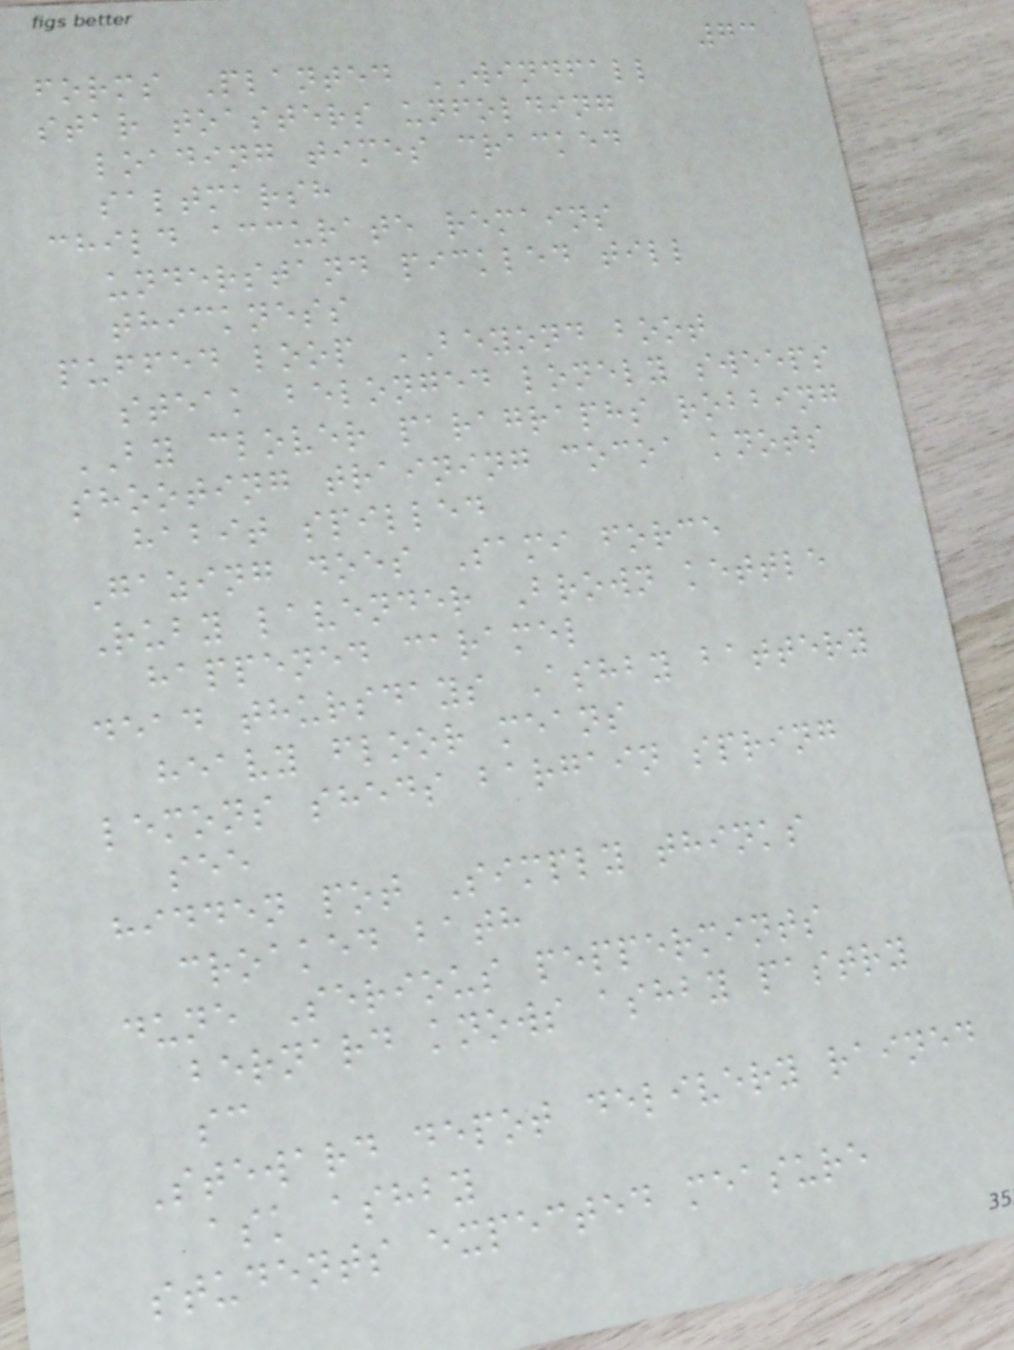73
forms Planted WINDFALL
star toasters unfolding
loading times cracked
saltmarsh
child accurate remains
understand pickled till
thickness
puffed loop BEYOND boot
steak belonged lonely sweeps
BY clover paragraphs robbing
shooting training cocoa knots
habit spilled
Gazing does Sami force
Ruby lavender Brown kettle
happened caramel
dead thursdays Ashby battery
heavy floor means
lemons sheds bargain spring
see
hidden pot Simply thinks
croaked bath
dune Serious peppermints
bernard knows ashby pastry
sc
Steward depot delivery rained
ask ashby
students expected measure
